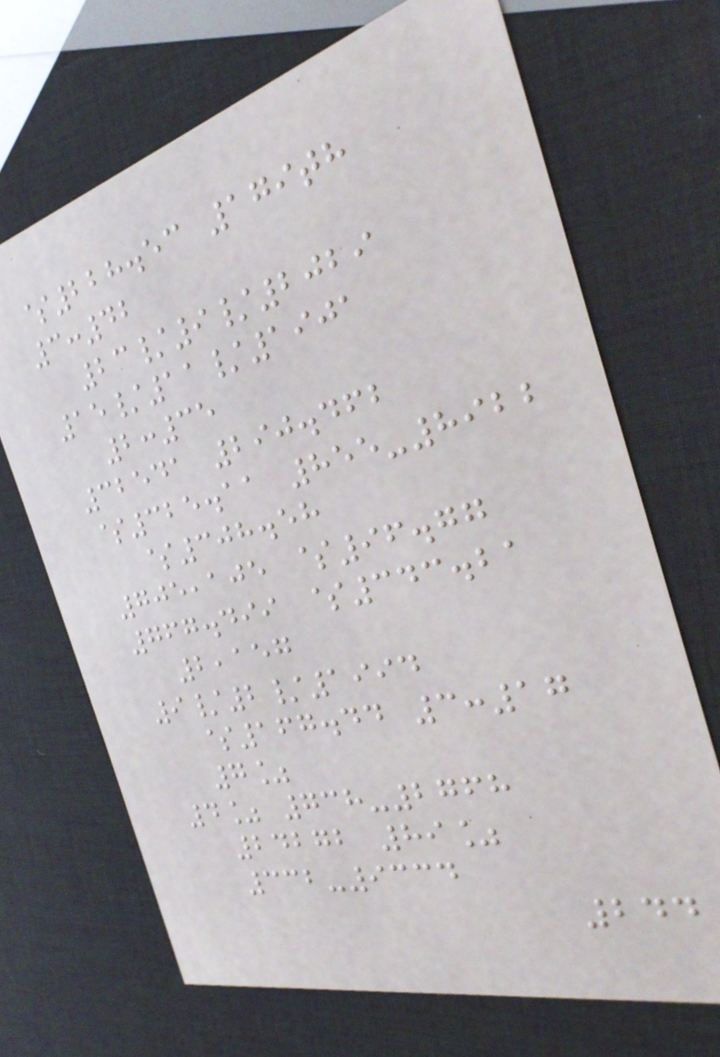$228.53 179th
3:42
23/9/2029
15/11/1901
2:35
32541 290.462
$325.11 855-8922
$308.58
705,105 $96.77
767.499 $343.21
2,157
9/2/1994
$167.44 3:17
7%
4% 738-2768
24272 89%
332-9334
244
